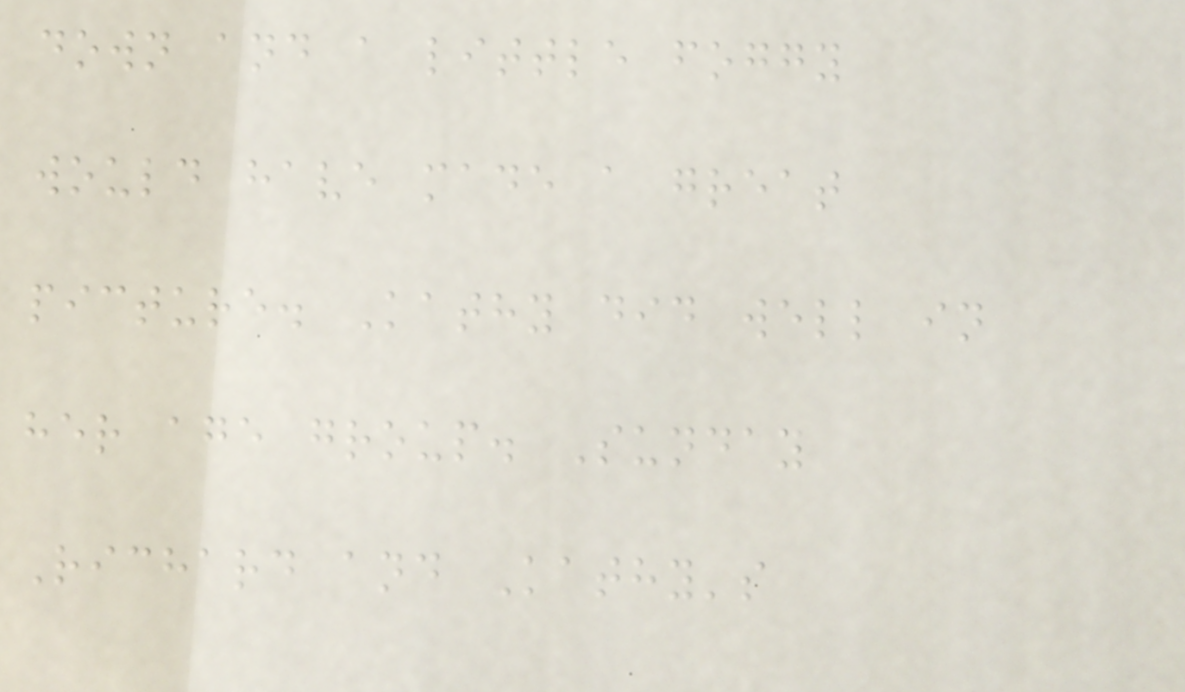down and a little foggy
would have made a great
picture. Kathy did well in
her age group. Sunday
Richard and Kathy's
